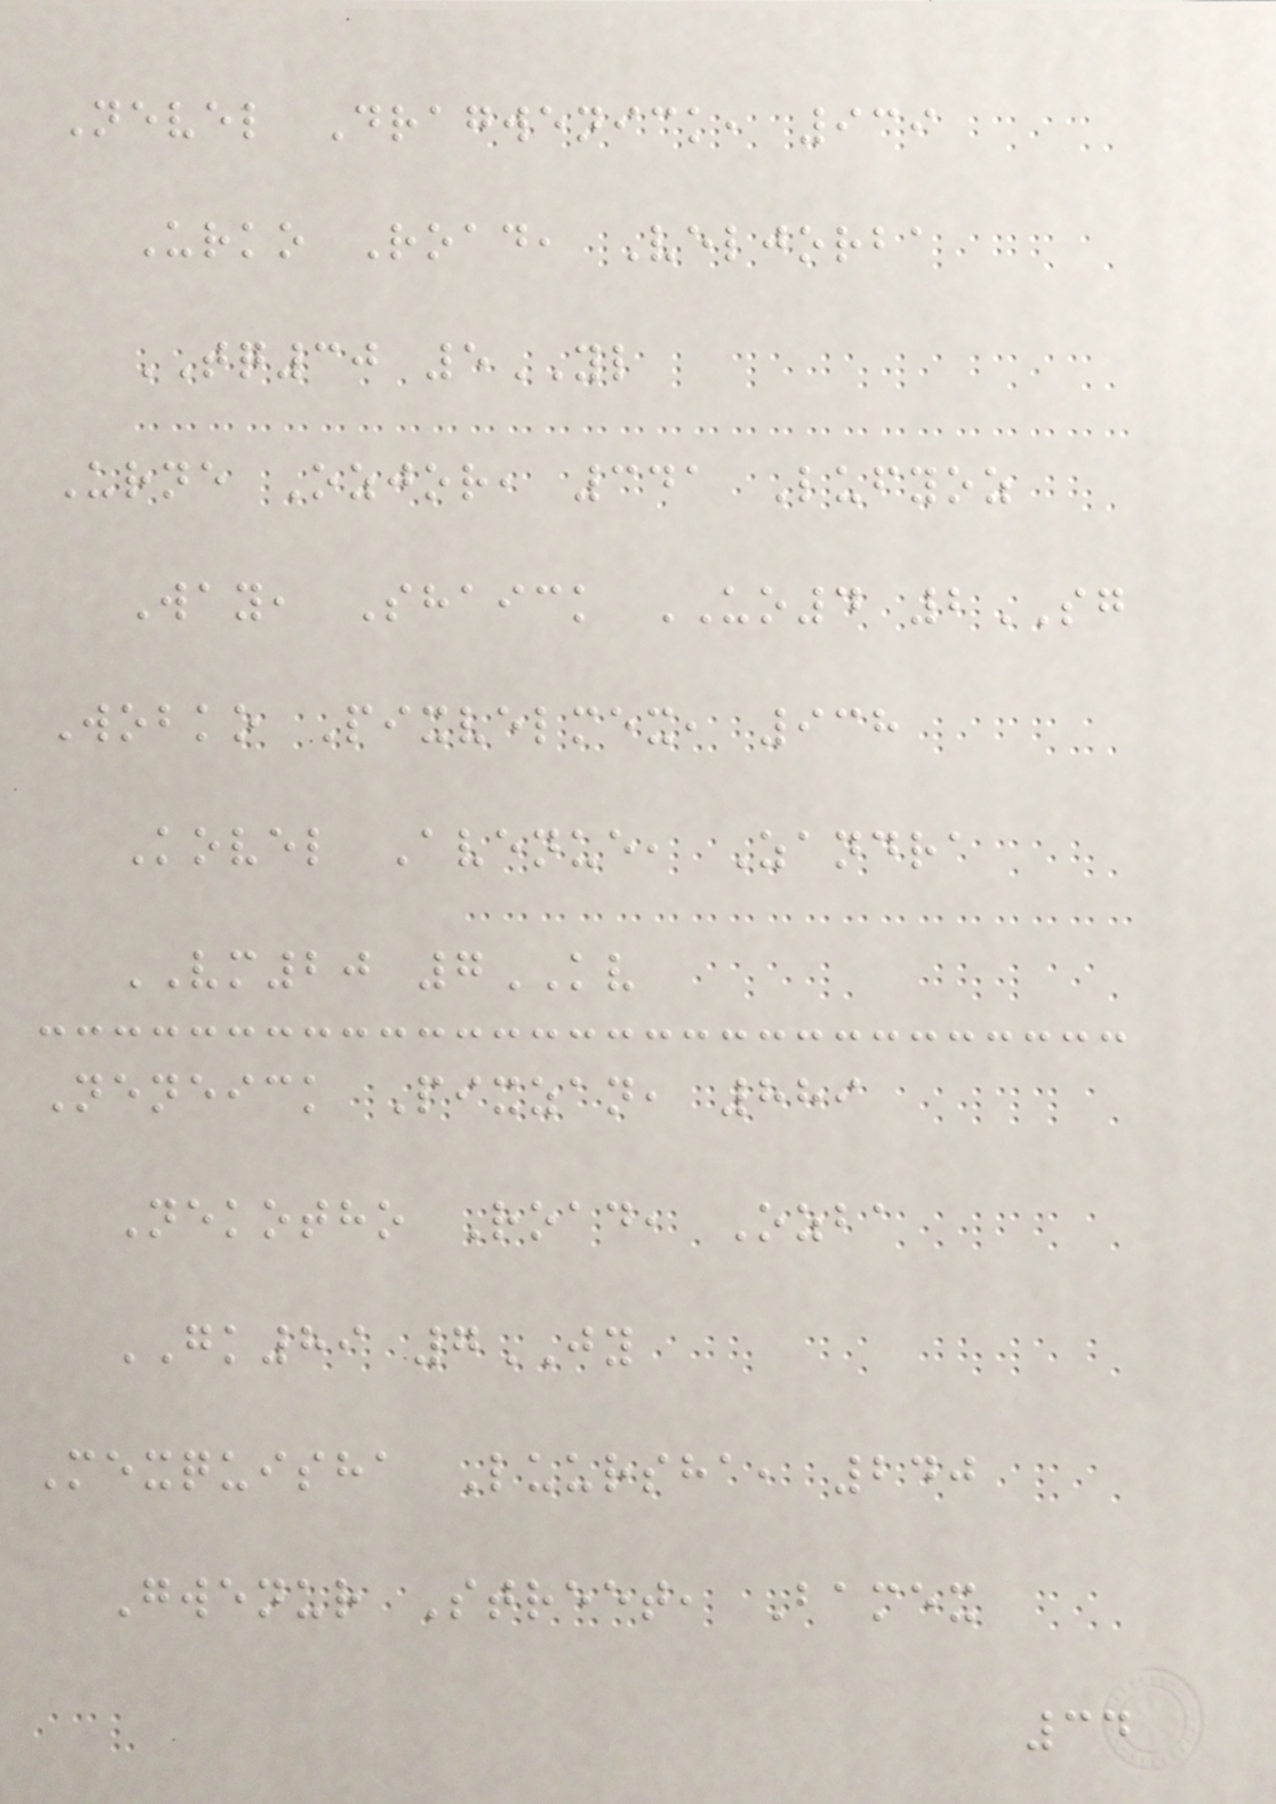Nevel Dragwenick, 939
Urko Road, Veljorba
TQ30 5YL
Urne Ozjor, 341 Lufyoz
Way, Shaick UO4 2SG
Wobko Pixvelmex, 938
Kovel Avenue, Zandra
VM20 7KV
Neneick Pixzan, 889
Nekotho Road, Ozba
GK89 7JY
Mexquisha Luursha, 240
Gwenur Street, Bamex
34
